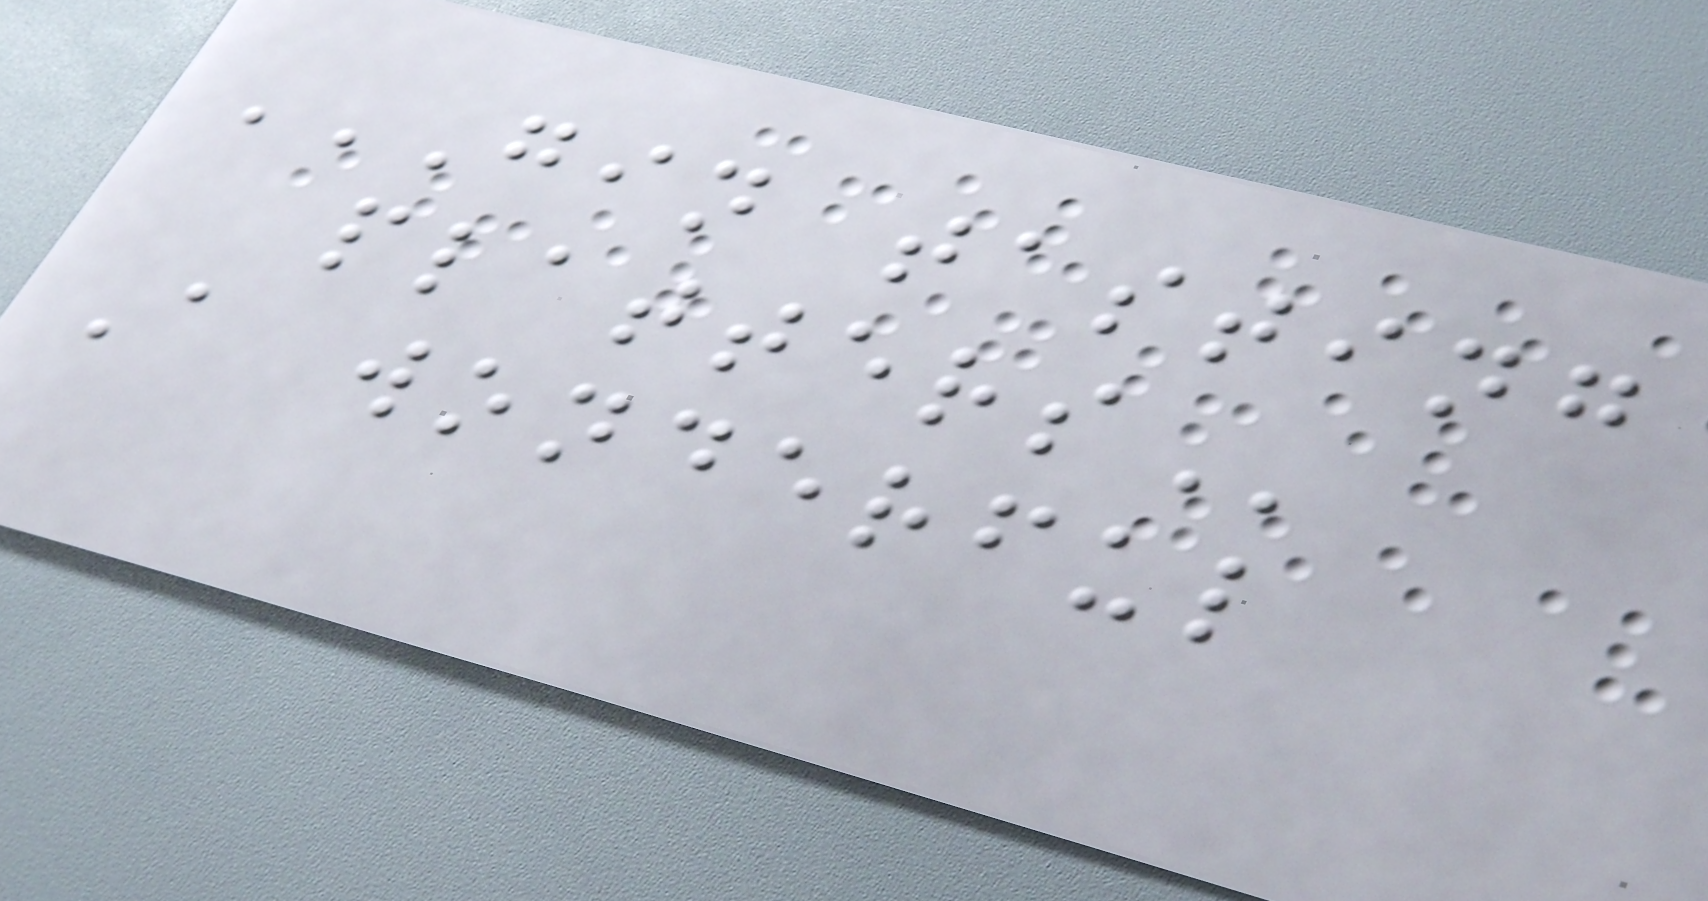GIN TASTING
PLATTERS
A wonderful
